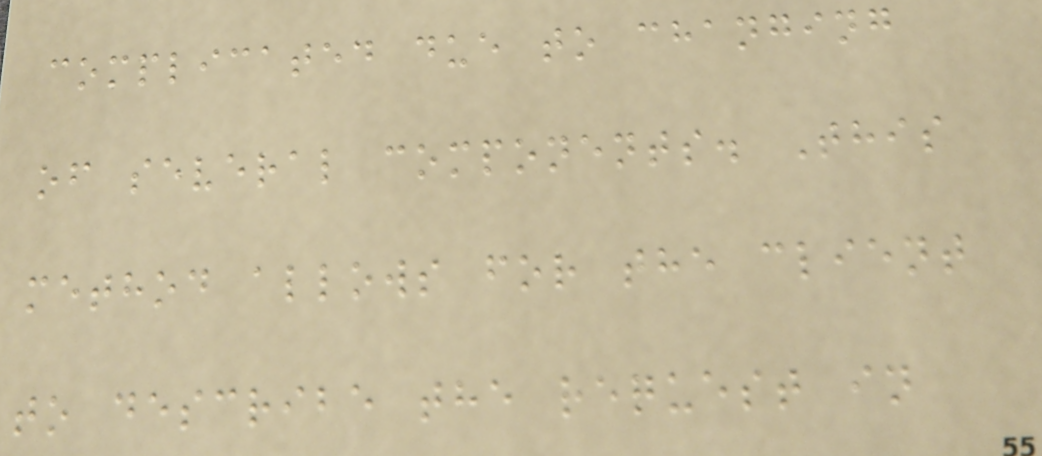complicated due to changing
of several components. This
method allows for the client
to describe the request in
